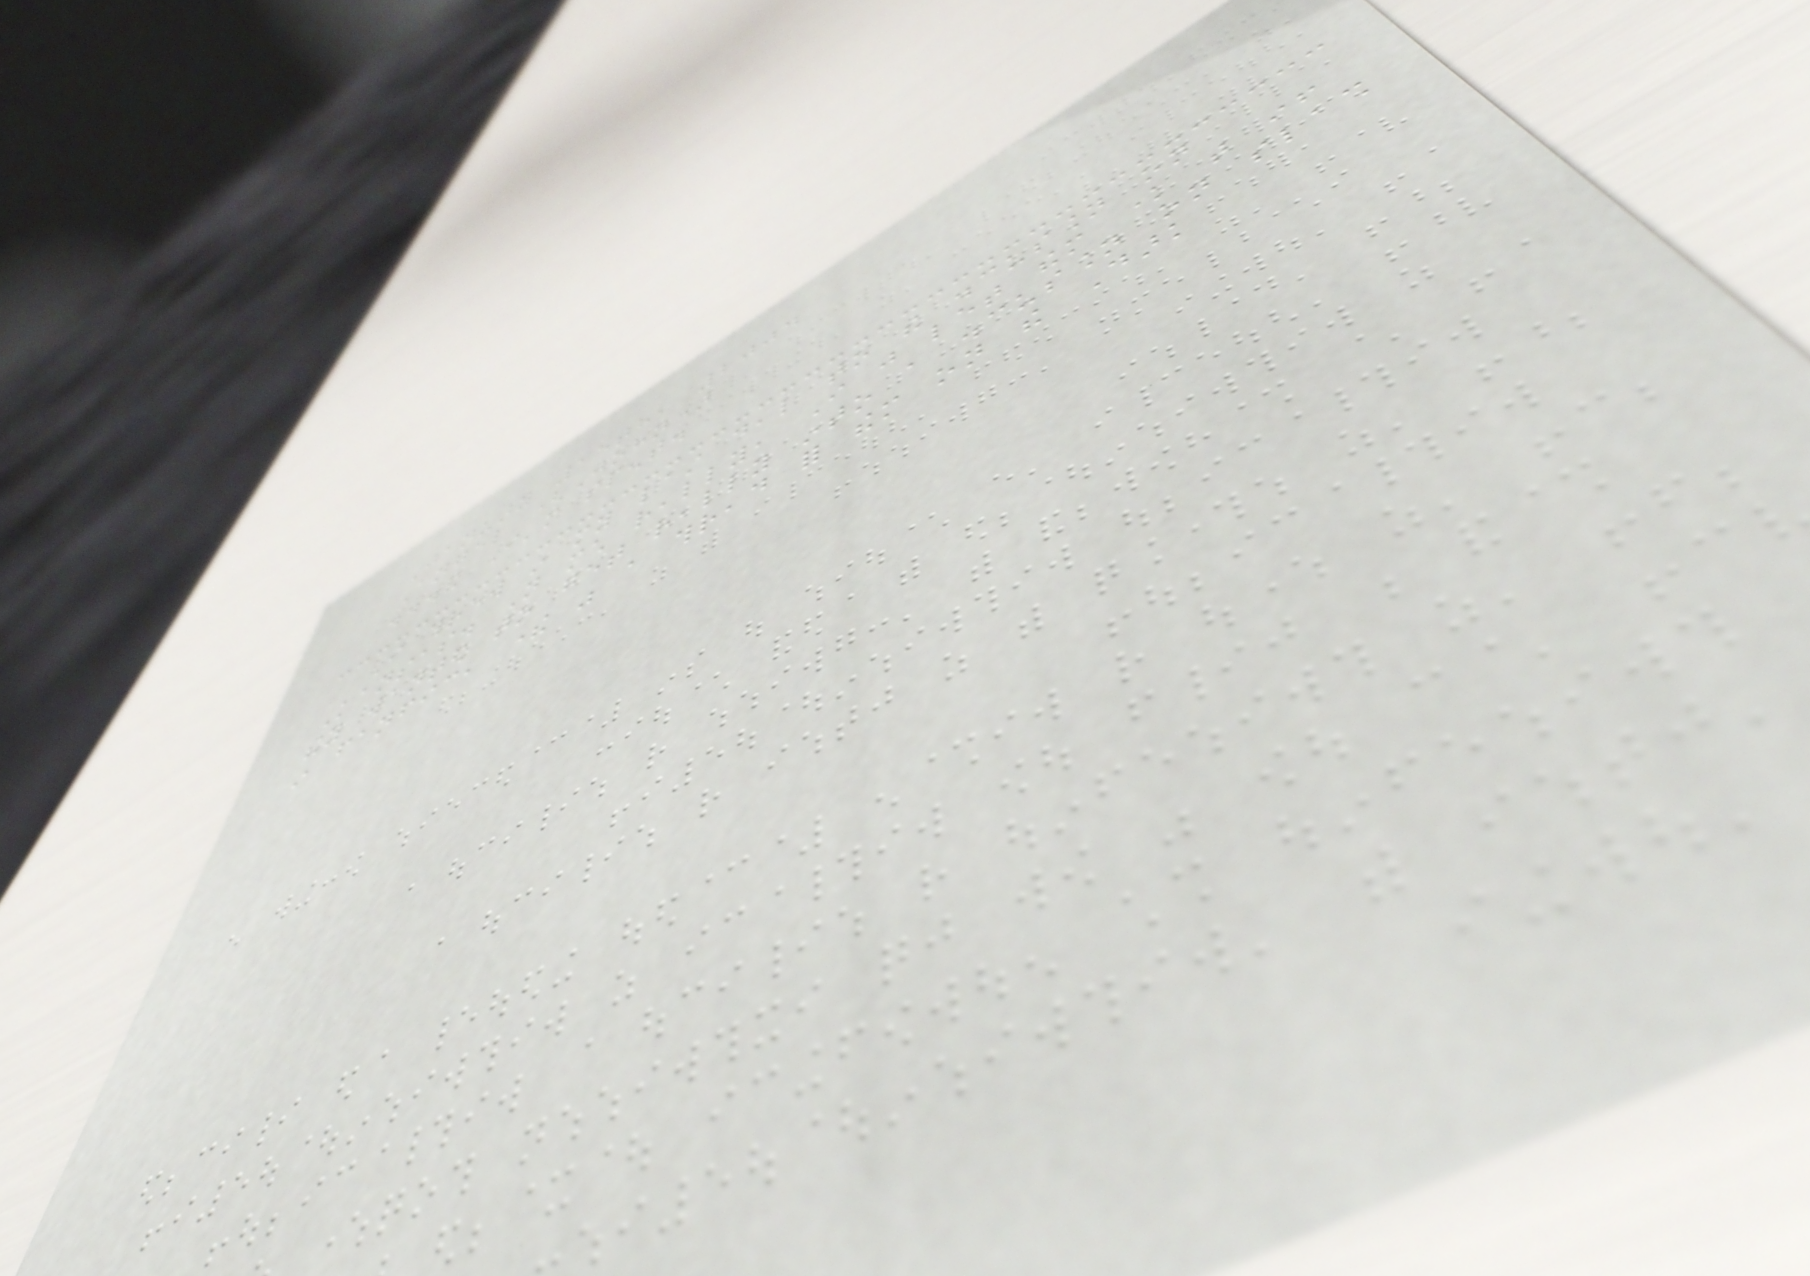January 15th, 2004
Angel (John)
...and I'm spent.
I threw in my last deal to the discussion on
Kansas. Not much really, I just let them know that if
they wanted to get really into a discussion on slash
in fanfic, there was a thread for them on the Dark
